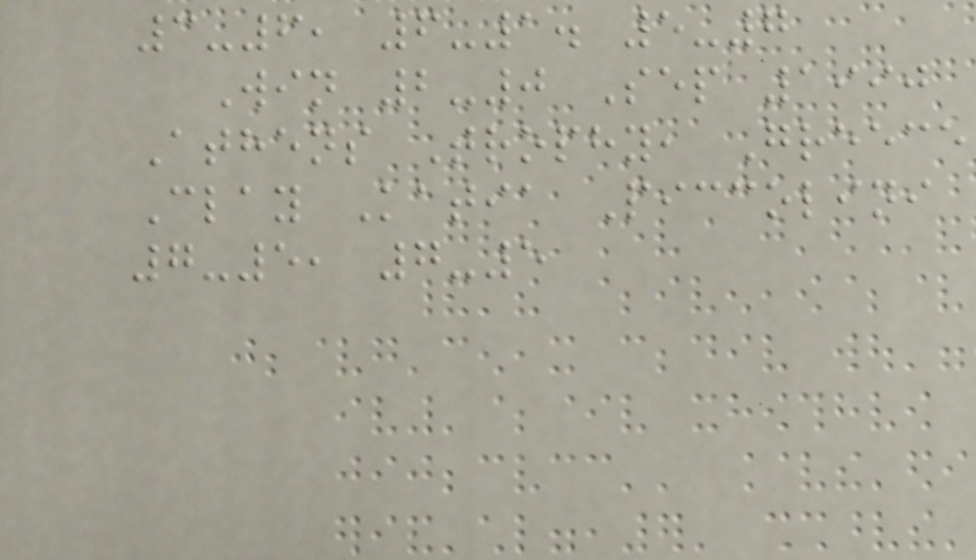3-6, 6-1. 5-7
Win 2-0 Sep 1990
Athens Trophy, Greece
Clay Katia Piccolini
7-5, 7-5
